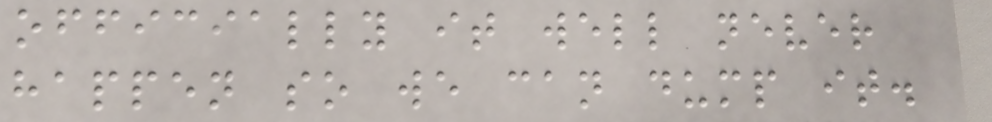officially it well never
happen so we can dump it.
